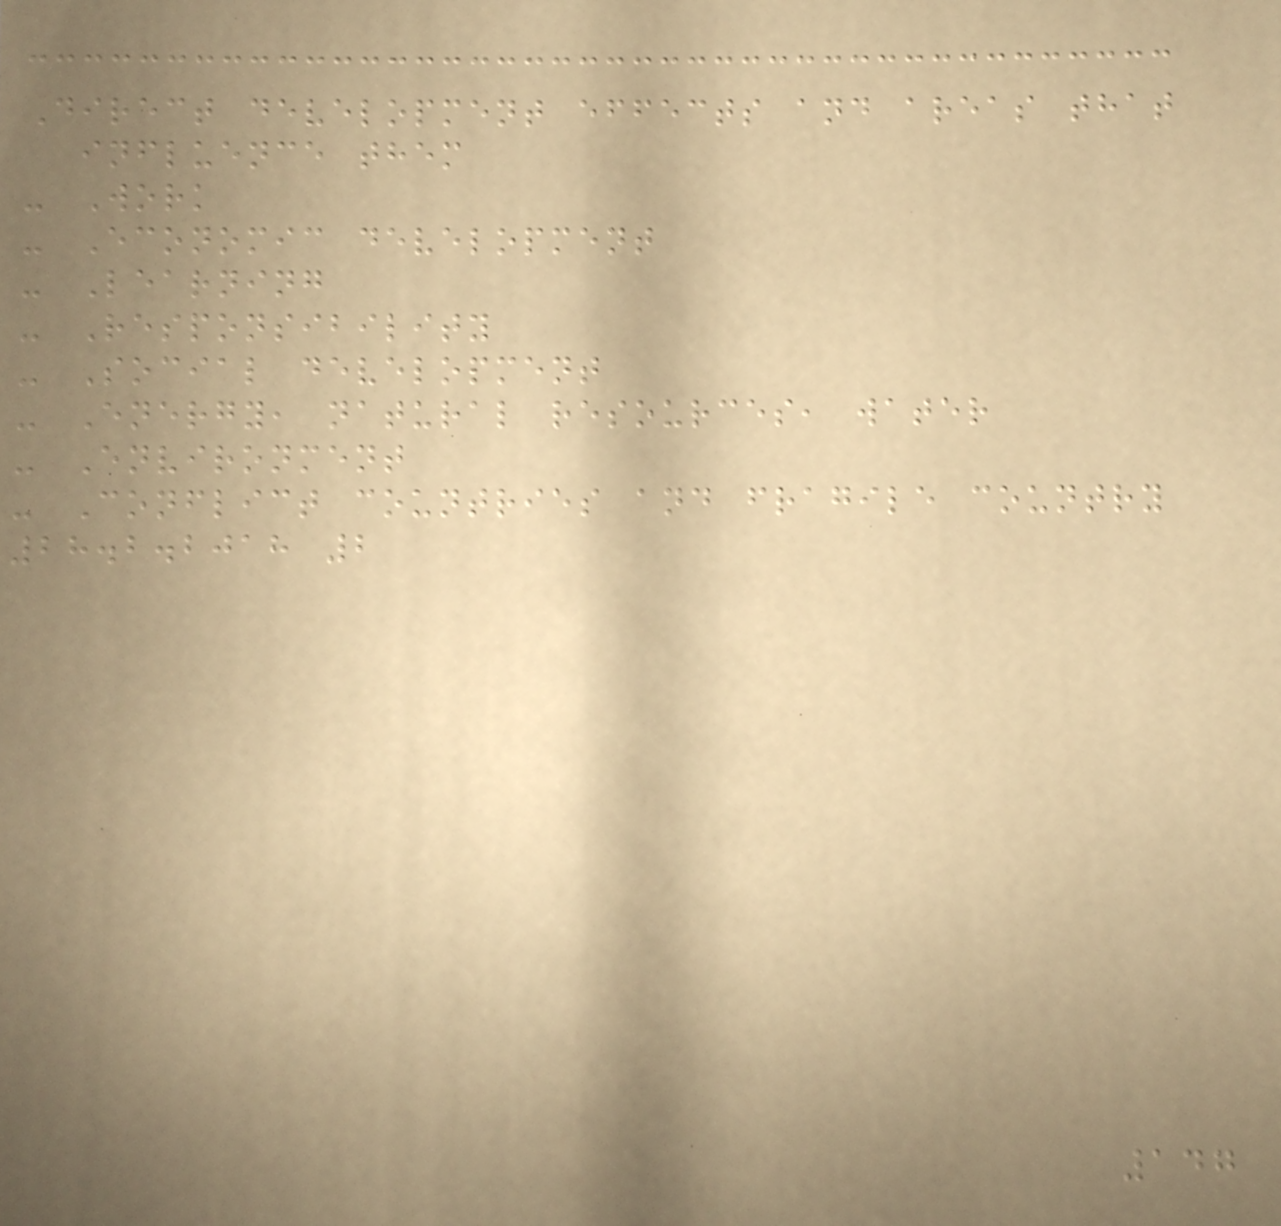Direct development effects and areas that
influence them
- Work
- Economic development
- Learning
- Responsibility
- Social development
- Energy, natural resources, water
- Environment
- Conflict countries and fragile country
28.2.2018 2
147
